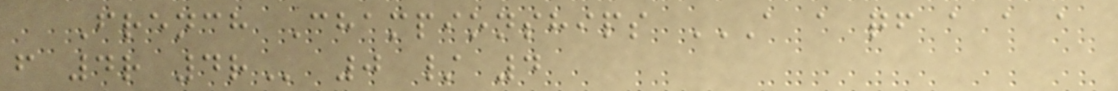French Championships A A QF A A A
F 4R 4R 0 / 4
